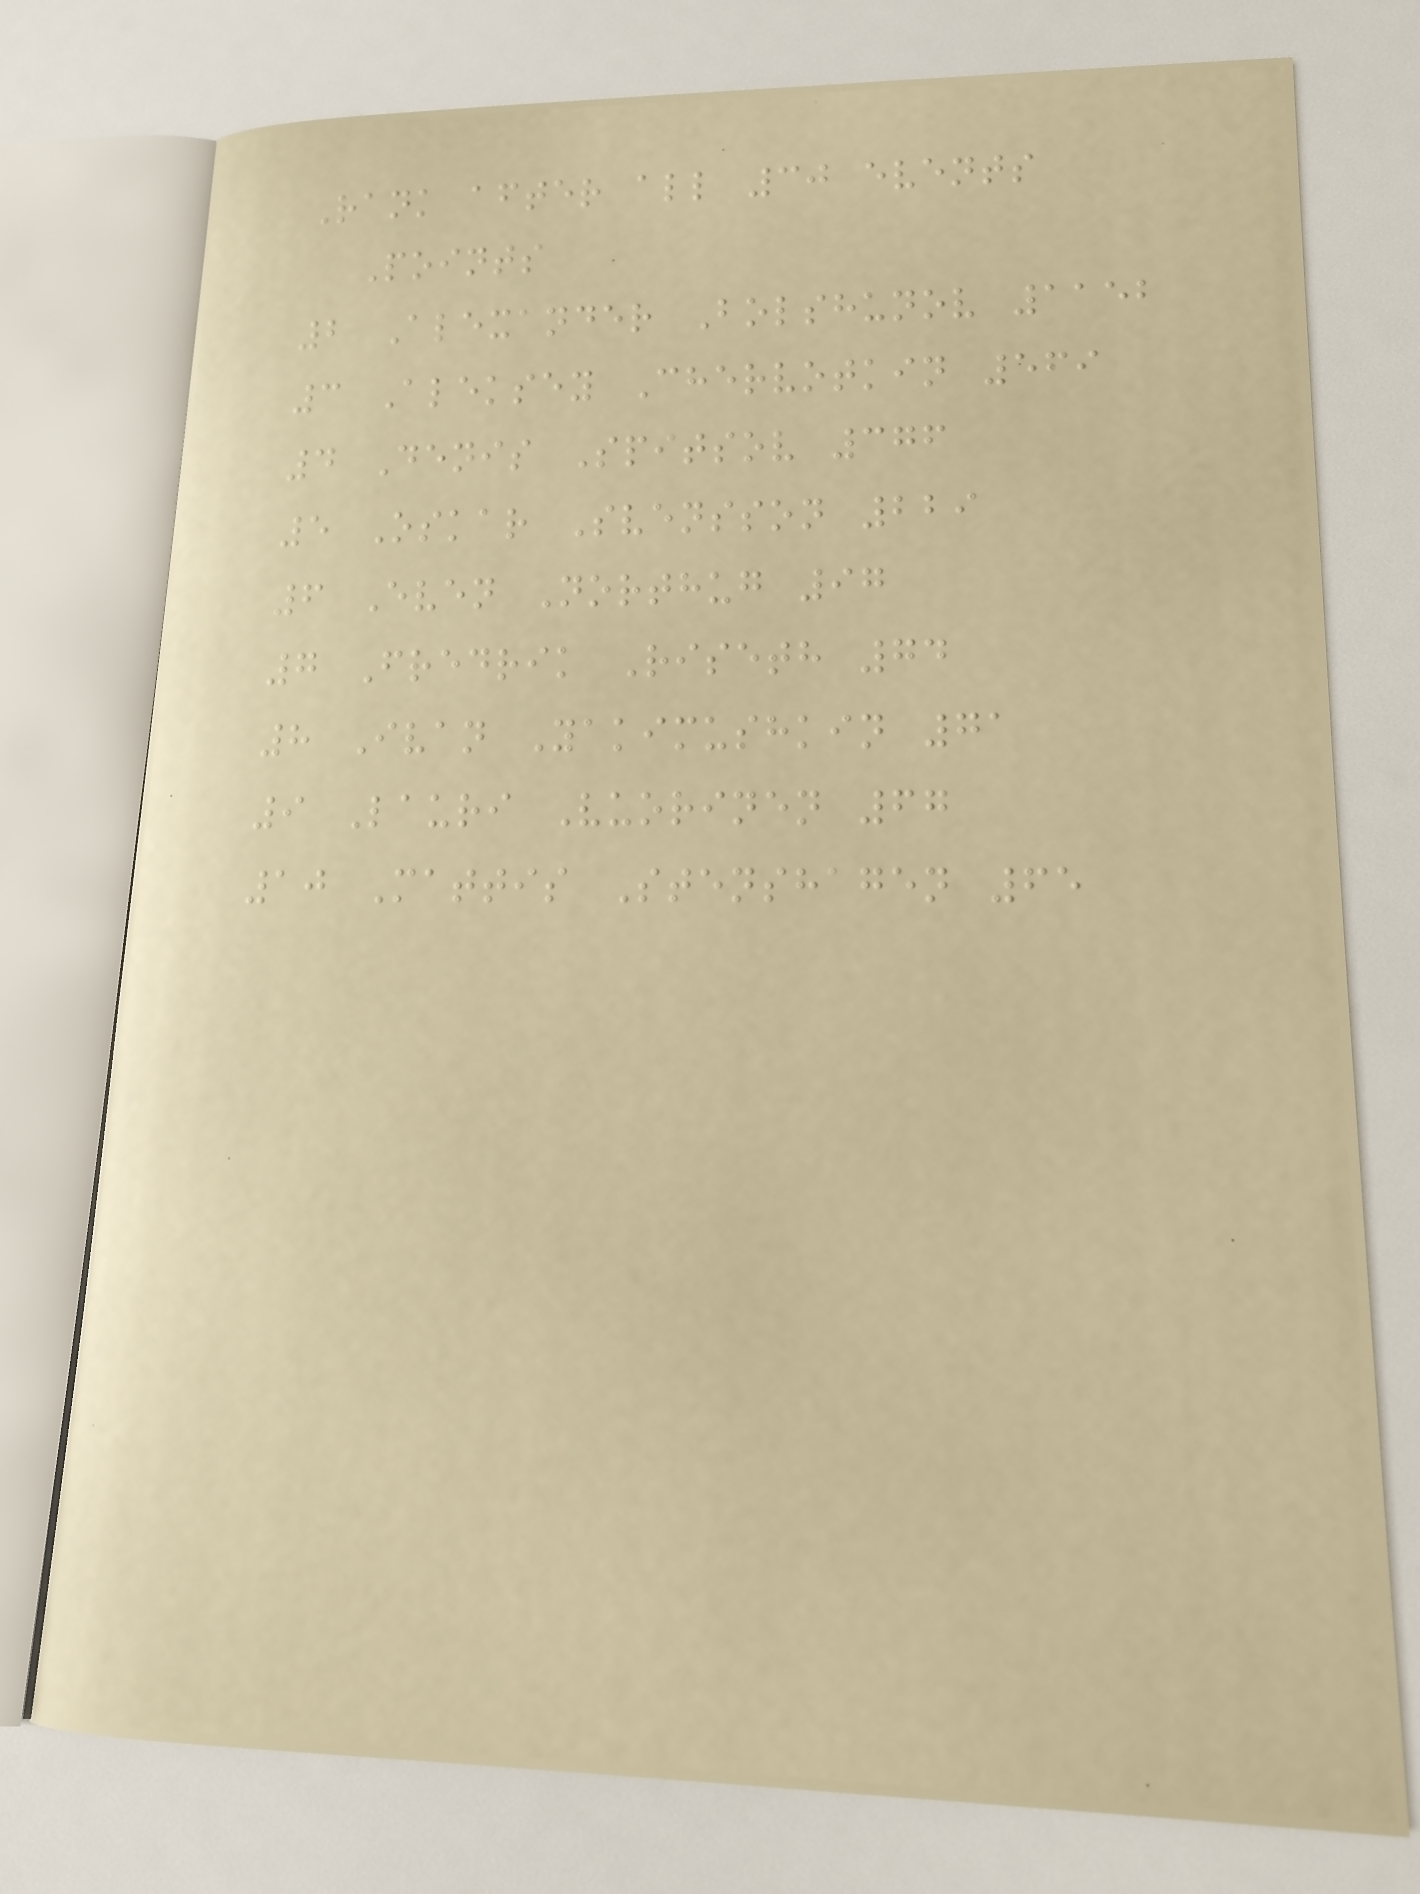Rank after all 30 events
Points
2 Alexander Bolshunov 1152
3 Aleksey Chervotkin 569
4 Denis Spitsov 376
5 Oskar Svensson 229
6 Even Northug 97
7 Fredrik Riseth 74
8 Ivan Yakimushkin 71
9 Lauri Vuorinen 67
10 Mattis Stenshagen 65
